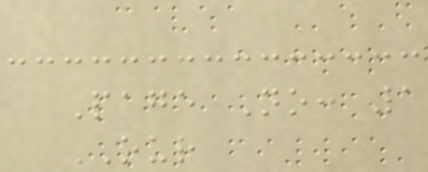Page No: 1
OUR
